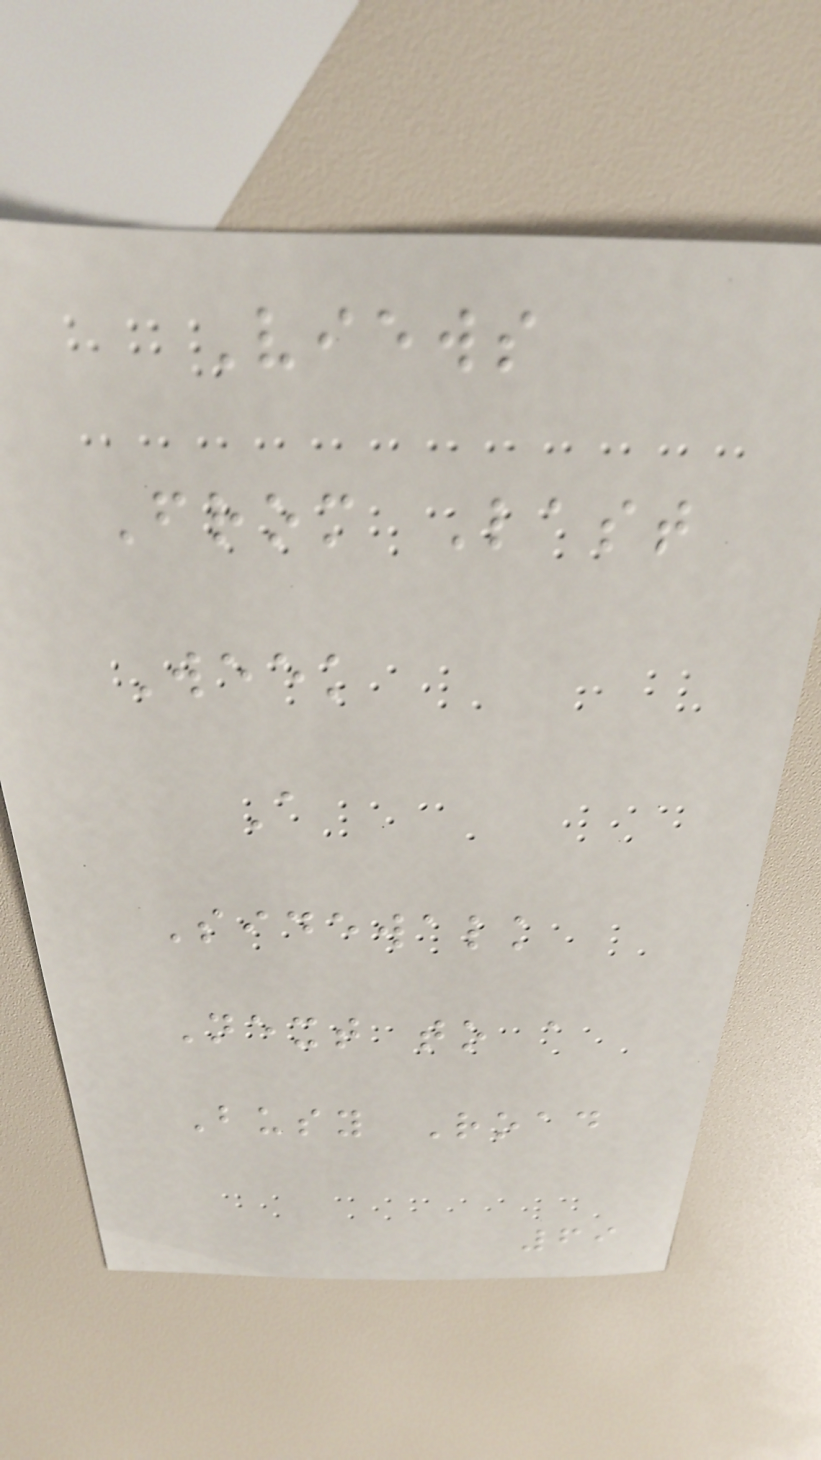Views
From Last
Week
A
Sidewalk
Next to a
Busy Road
69
